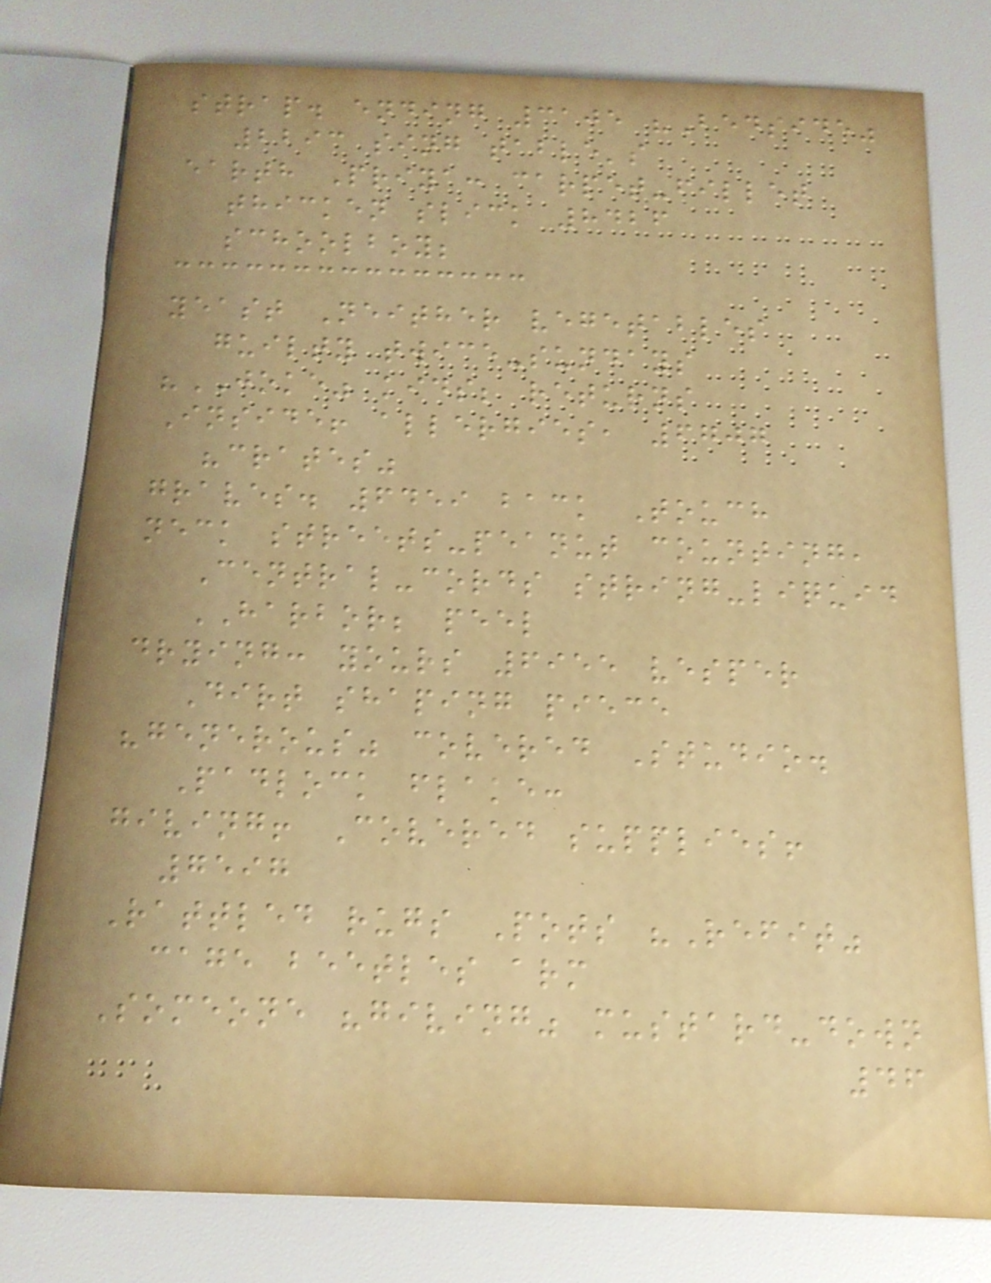strap. ending 3105 "Bedside"
2293 sing table's
earth Priya: carpet-fillet
thicken slick 8426
schoolboy;
yeast Neither vegetables
guilty twice-sundays
"JOKE" kids; returns
Inside! allergies, 6707
"crates"
graves. 6459 back Touch
neck streets-peanut counting,
Central-cords string-liquid
HARBOR; peel
drying: yours 6955 vesper
Dirt shaping piece
"generous" covered Studio.
Padlock flake:
giving! Covered supplies!
7597
Rattled rugs Pots "Refit"
cage beetles arm
Someone "giving" mustard-down
46
